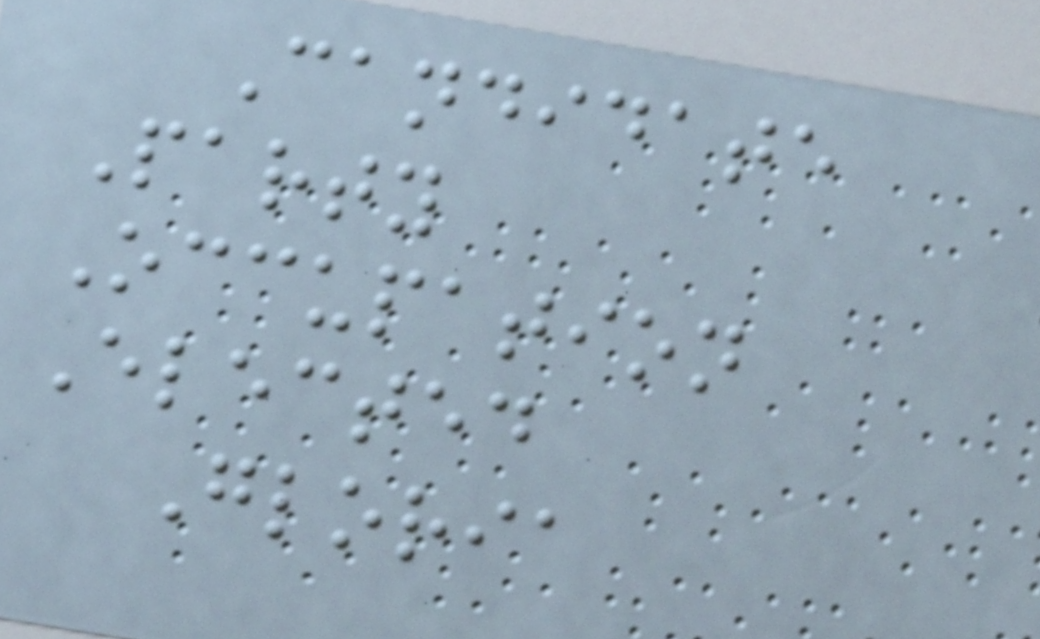Candidate
Party
Occupation
Elected
Gloria
